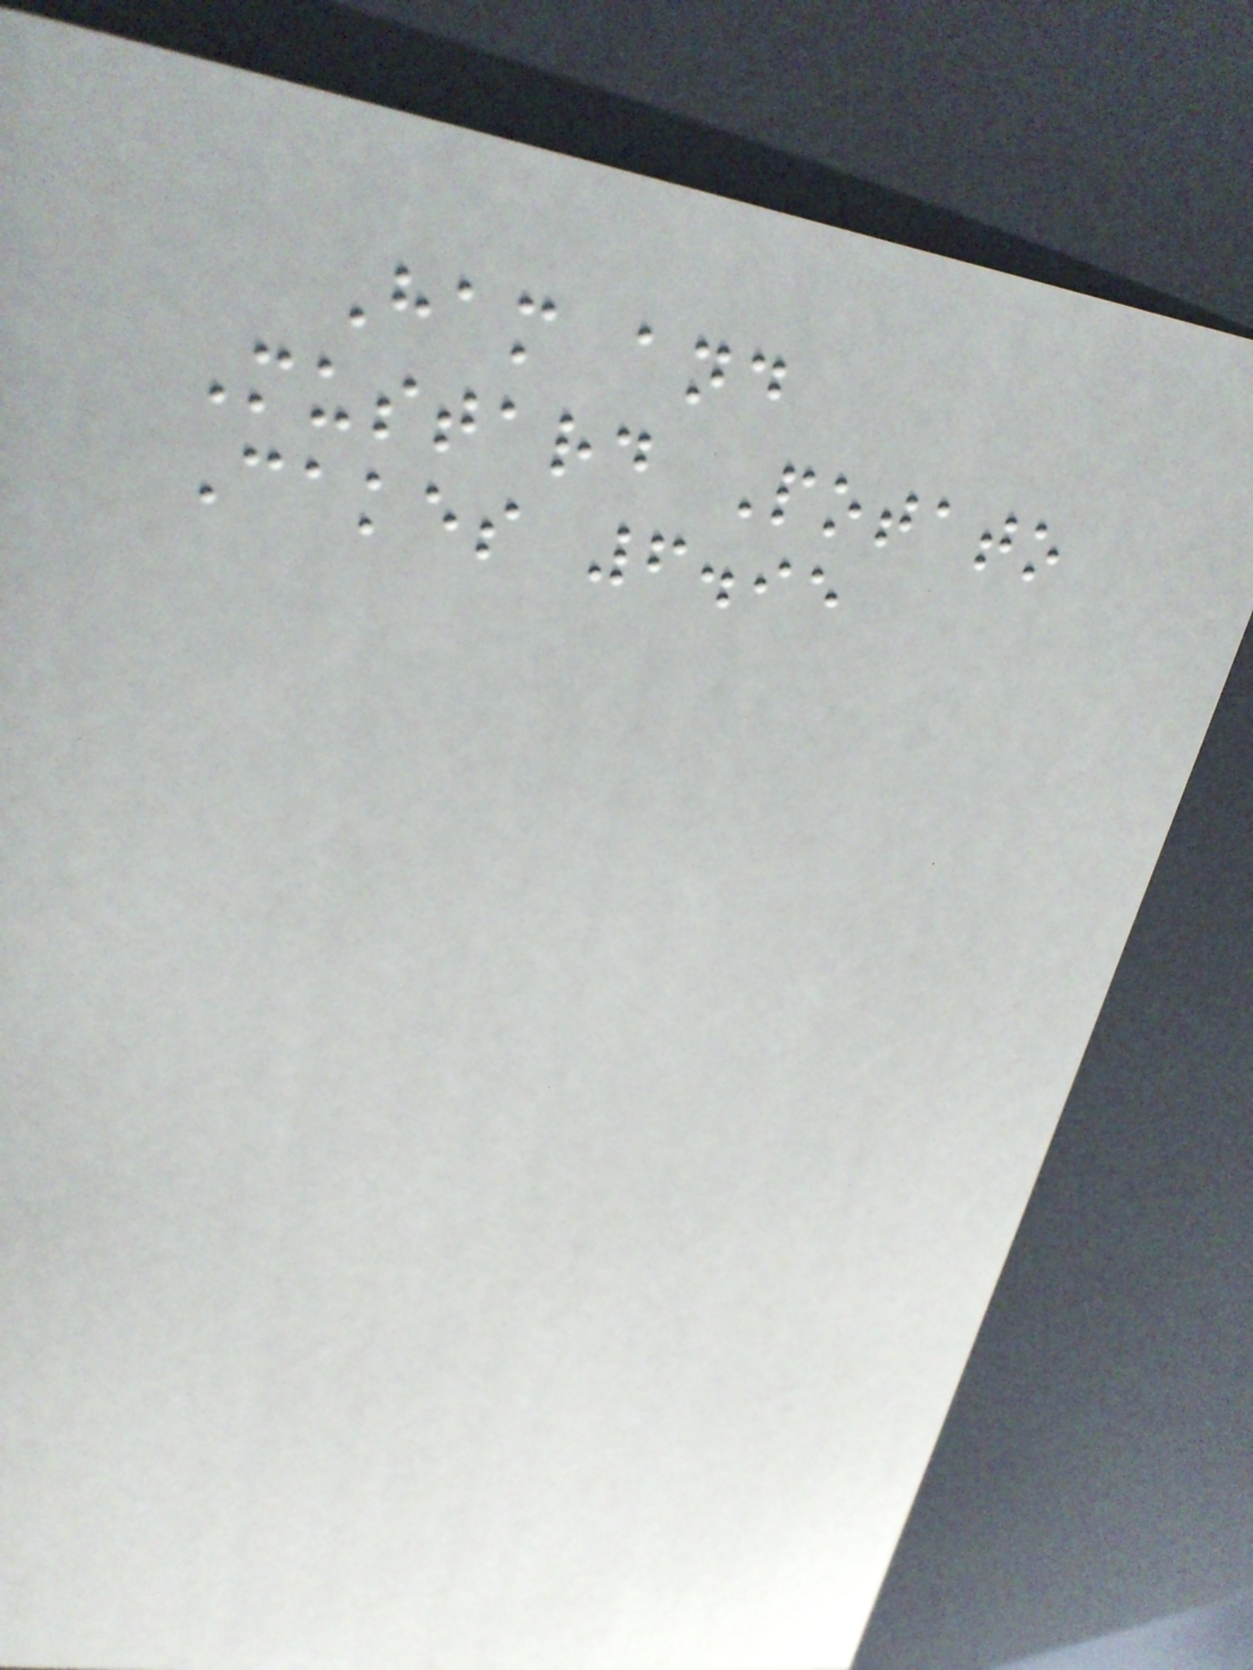Ham and
Mustard Potato
Cakes 6.95
